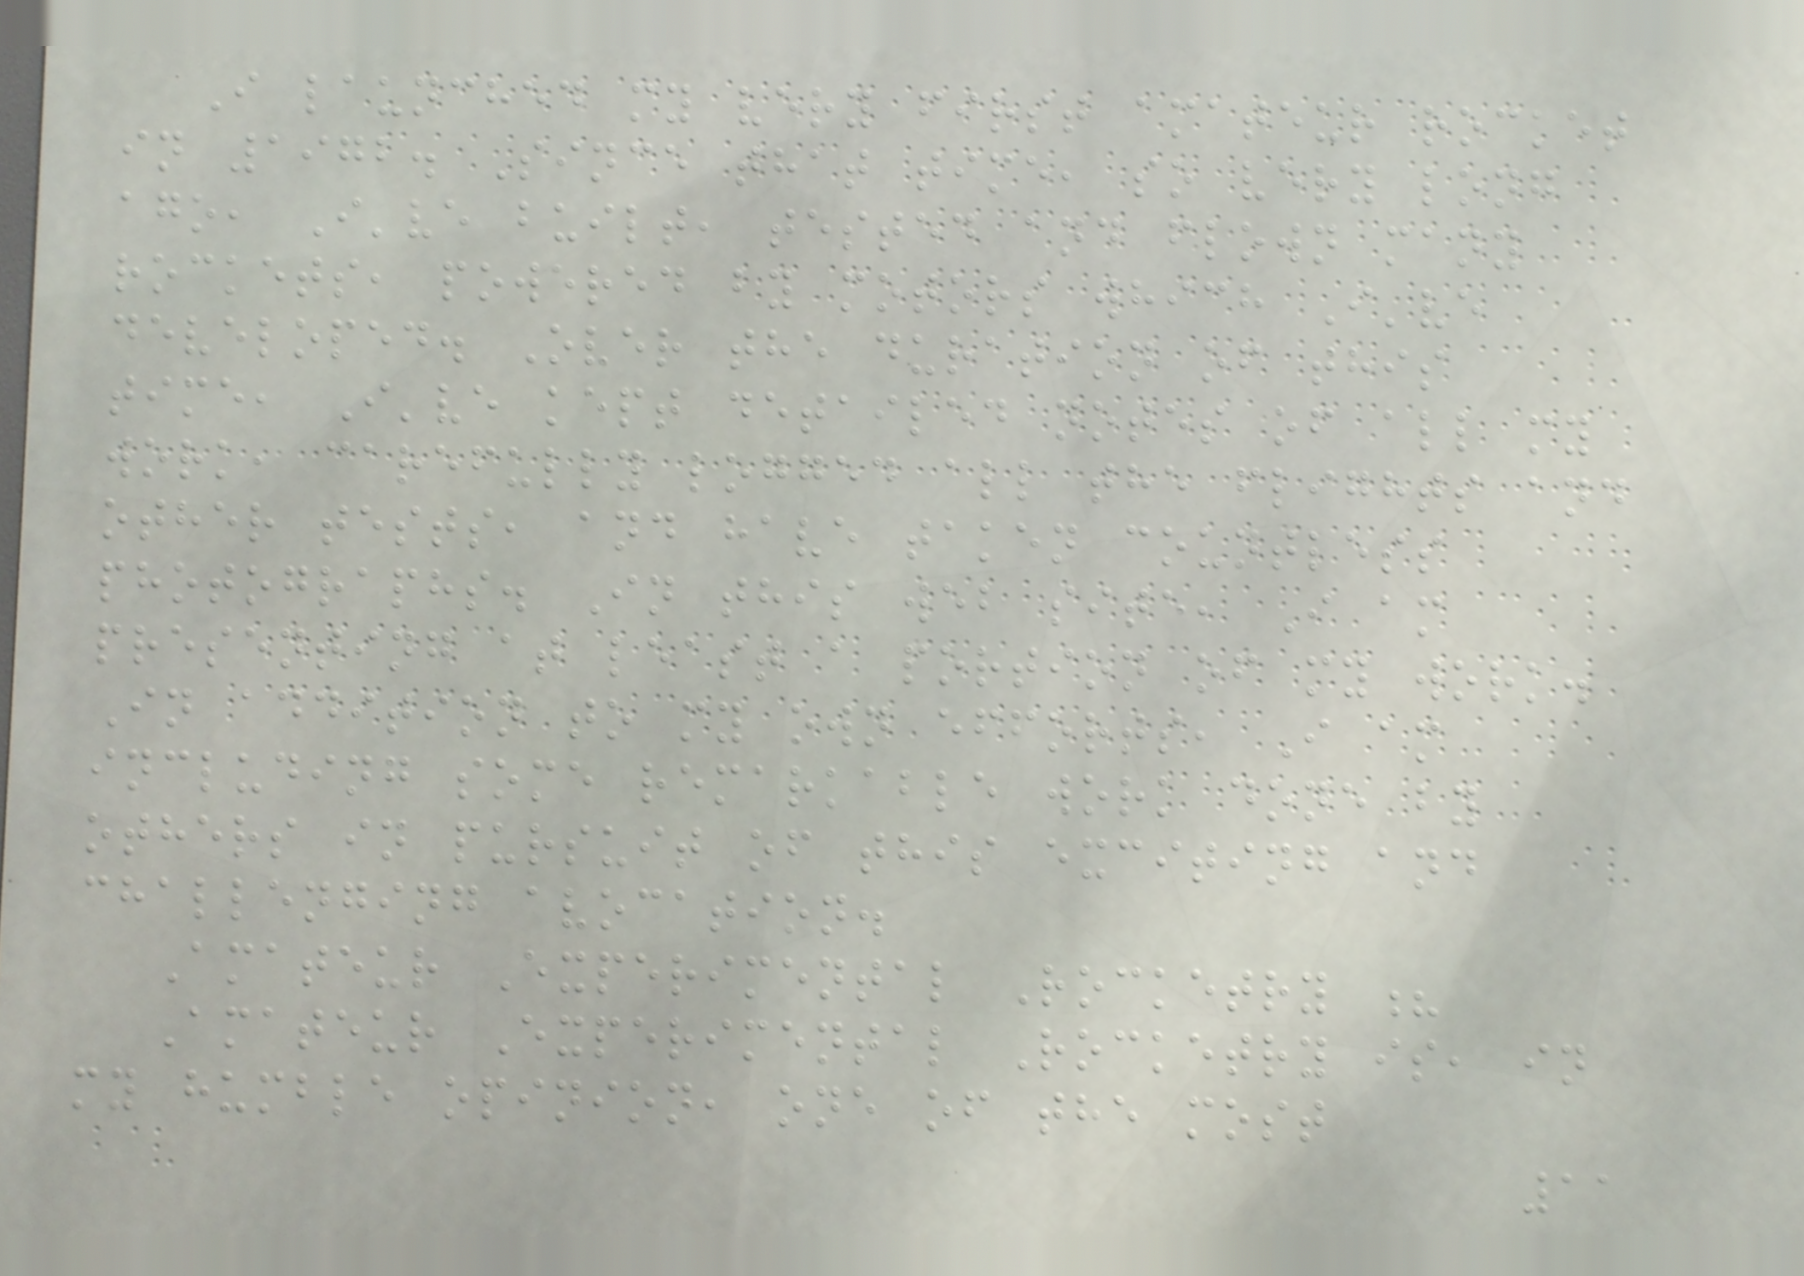I launched my very first amateur rocket
in 1972. Since that time, so very long
ago, I've built, tested and flown many
rockets, powered by motors which I've
developed. Over the duration of this
time, I've kept detailed notes of all my
work, carefully logged all the flights and
other tests, and have taken countless
photographs. In this web site, I am
presenting at least a portion of my work.
In addition to my own efforts, I am
including some remarkable work done by
others in pursuit of this exciting and
challenging avocation.
Amateur Experimental Rocketry ?
Amateur Experimental Rocketry is, in
my humble opinion, one of the most
11
